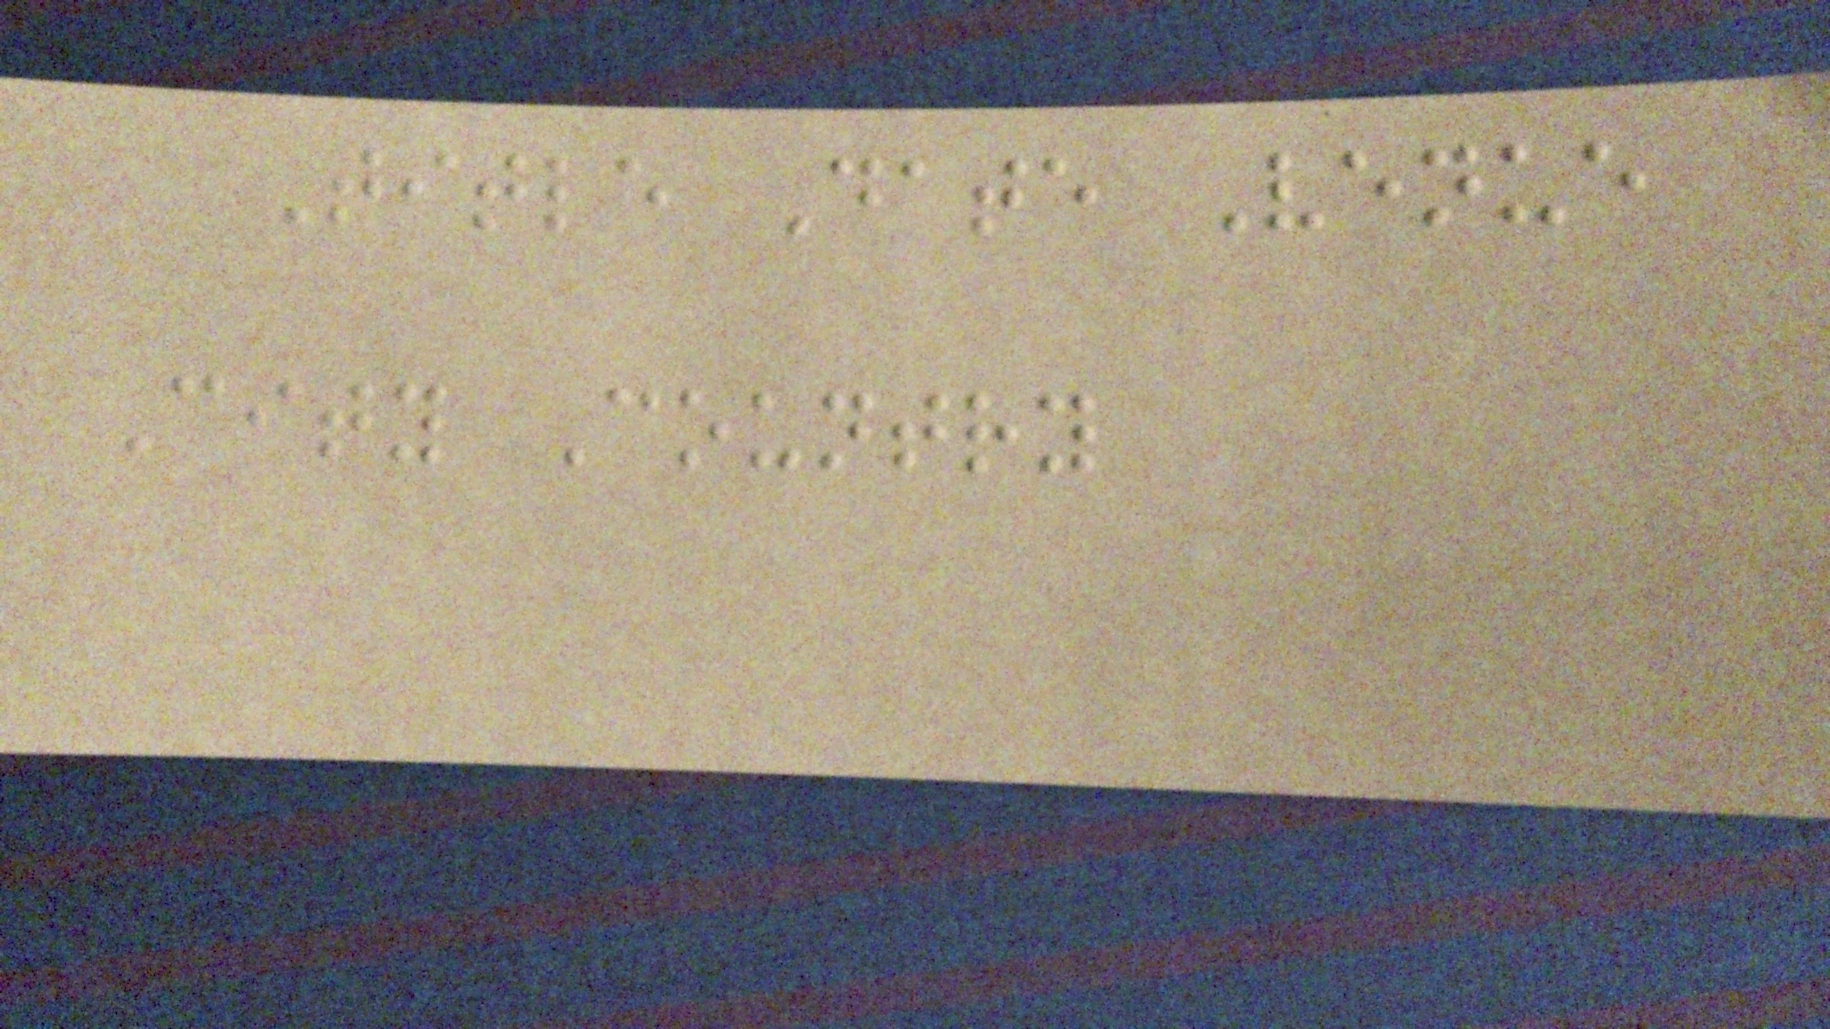Title Date Venue
City Country
